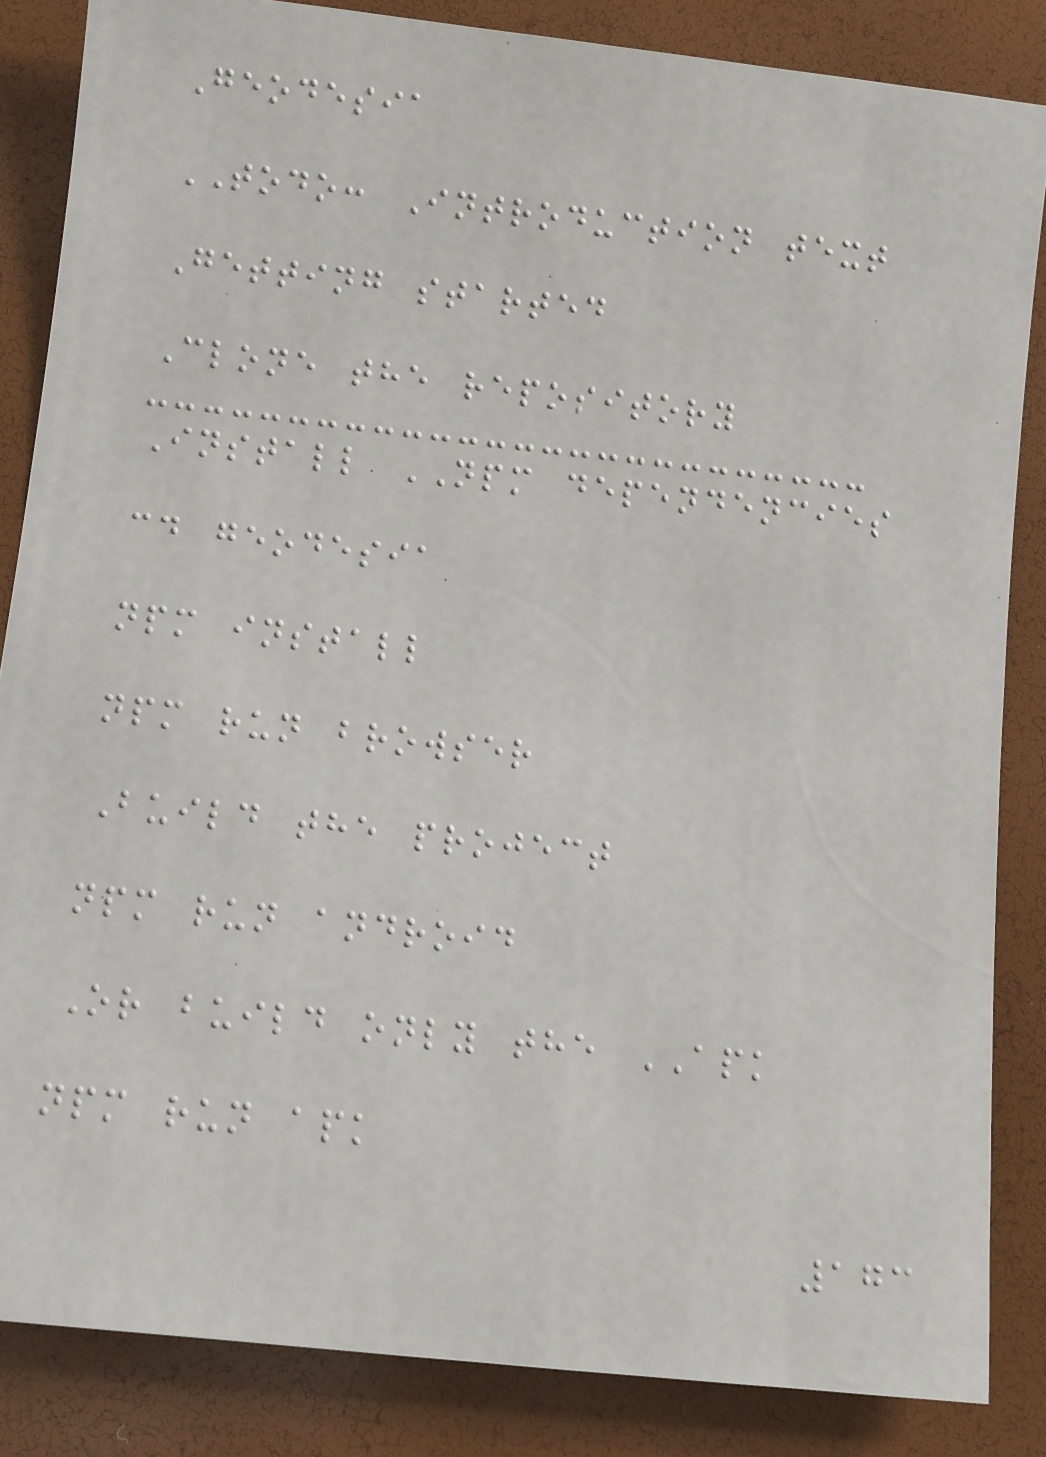Geodesia
TODO: Introduction text
Getting started
Clone the repository
Install NPM dependencies
cd geodesia
npm install
npm run browser
Build the project
npm run android
Or build only the APK
npm run apk
173
